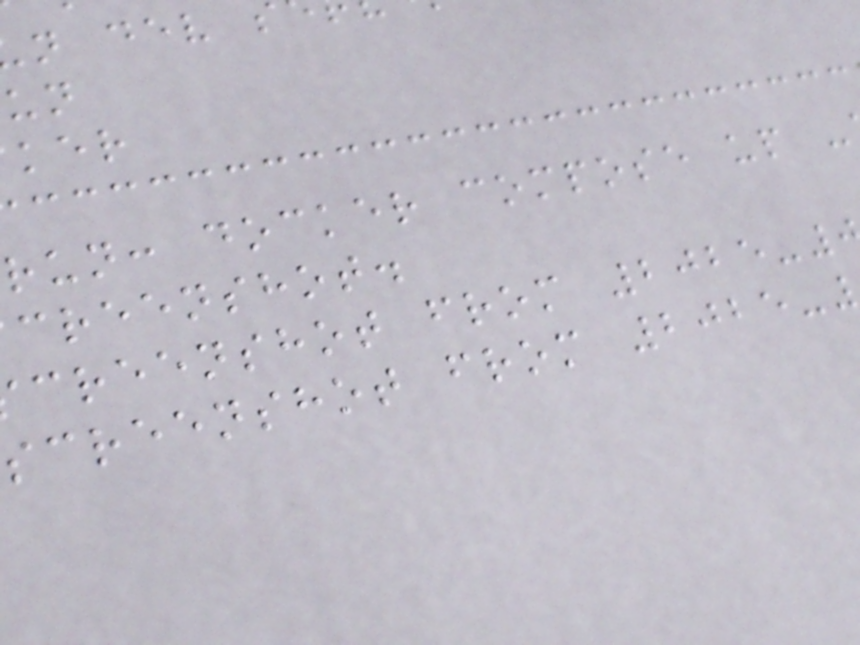run: docker compose up -
creenshot.
creenshot from 2025-
screenshot from 2025-
